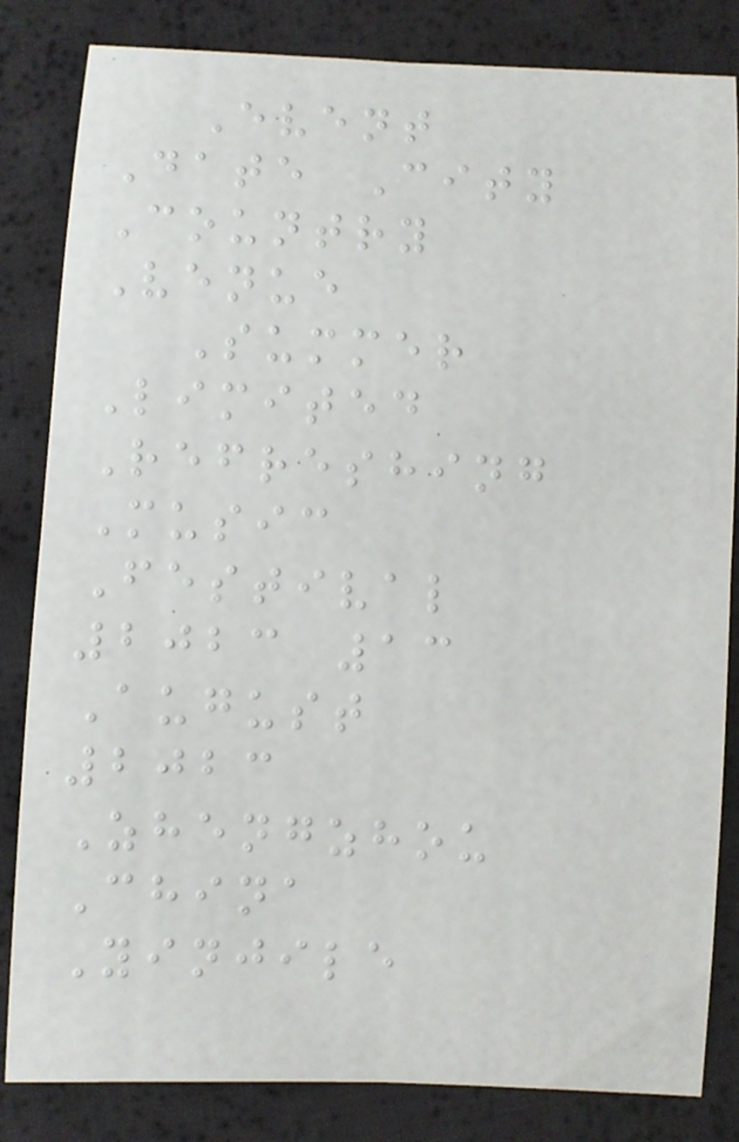Event
Date City
Country
Venue
Summer
Limited
Refreshing
Music
Festival
2023 13
August
2023
Zhengzhou
China
Yinjile
